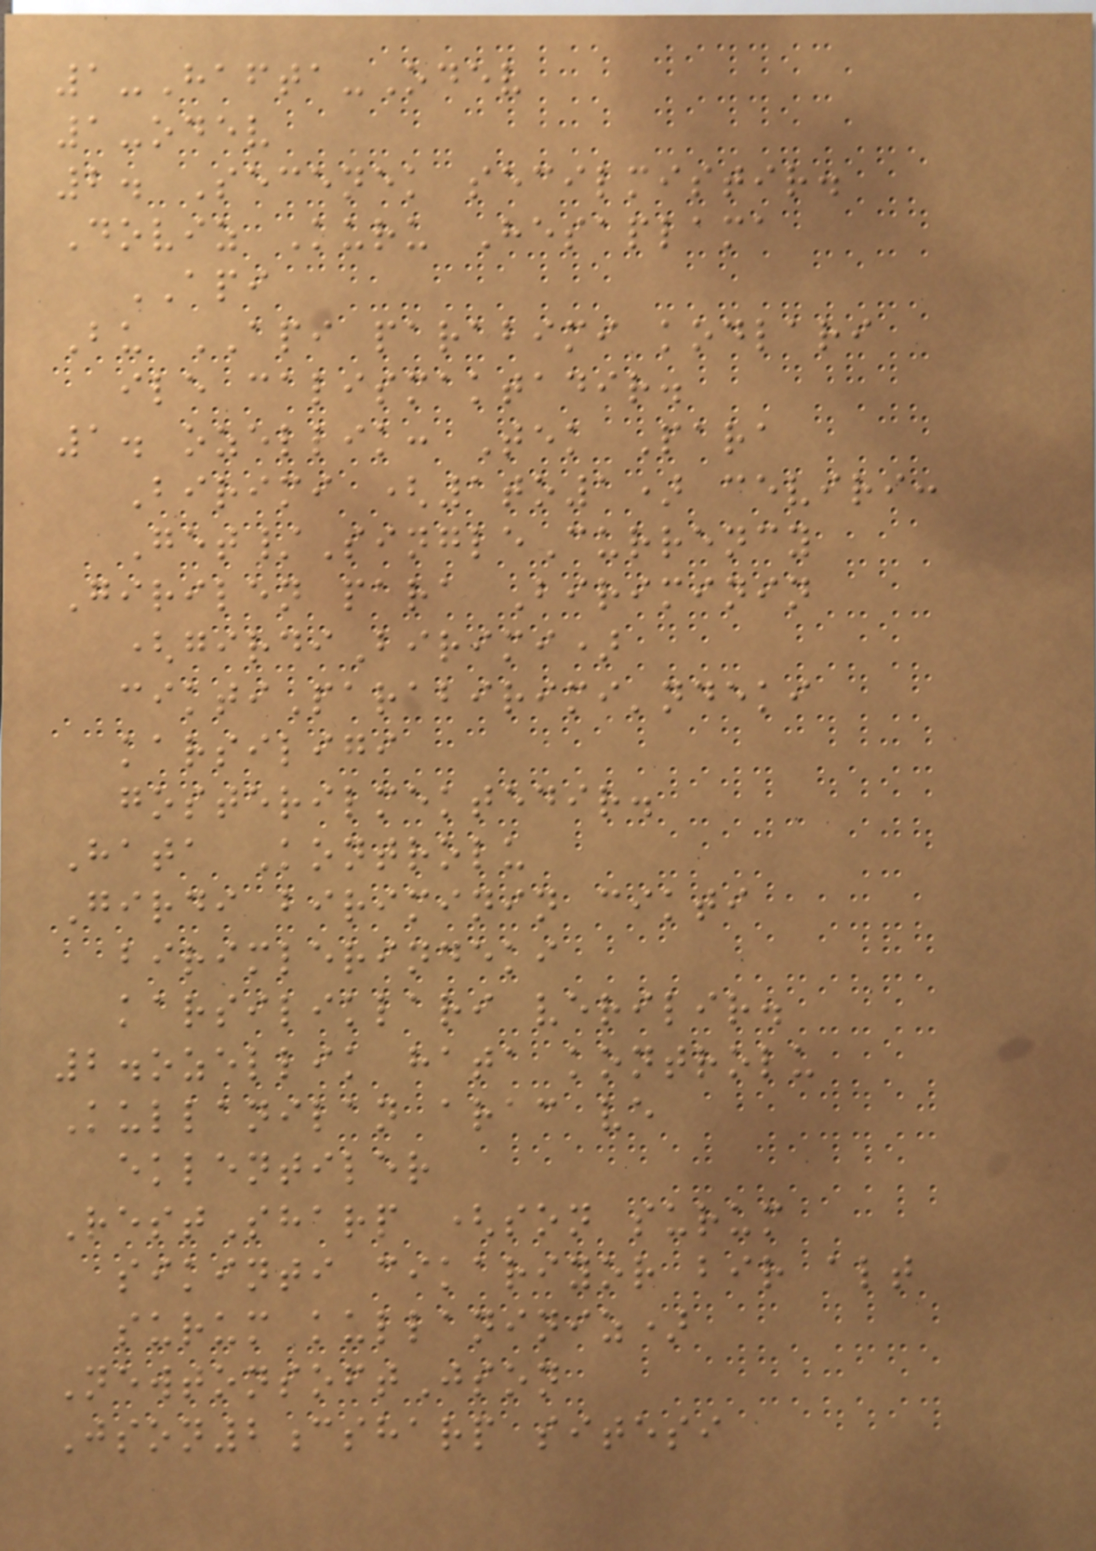1-Hafta-Odev
1-odev
2. Secenek secilmistir.
Doviz Kuru Hesaplama
API
Bu API parabimi kodlari
ile calismaktadir.
1. ozellik: Tek Para
Birimi (1to1) ceviri:
Get/SingleCurrency
Girilen para Biriminin
(girdiBirimi)
ciktiParabirimi'ndeki
karsiligi
gosterilmektedir.
Hata Kontrolu
Girdi biriminin cikti
birimlerindeki
karsiliklari verilir.
2.ozellik hata kontrolu
Kullanilan arac ve
eklentiler
RestSharp (son surum
sikinti cikariyor bir alt
surum kullaniniz)
NewtonsoftJson
Json2csharp sitesi
